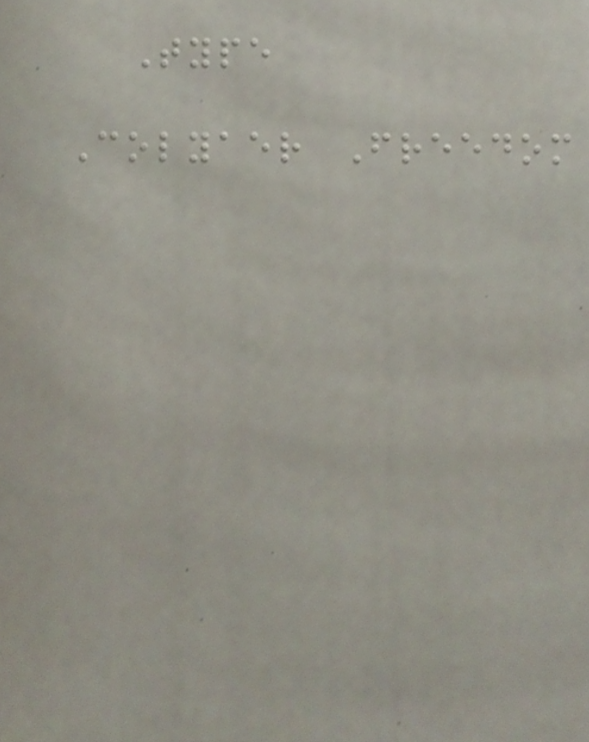Type
Colyaer Freedom
